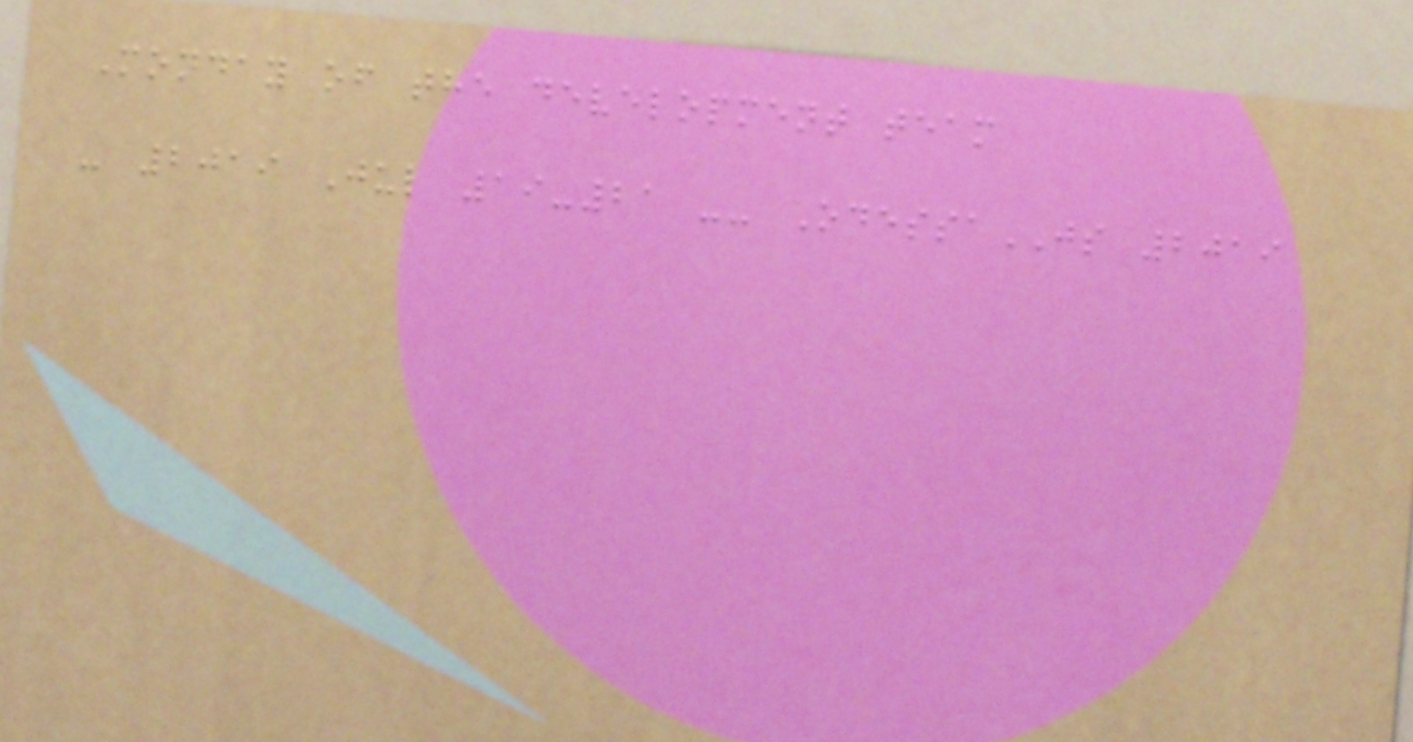Monday of the development team
- 2019 Jul 19-21 -- OdessaJS 2019
